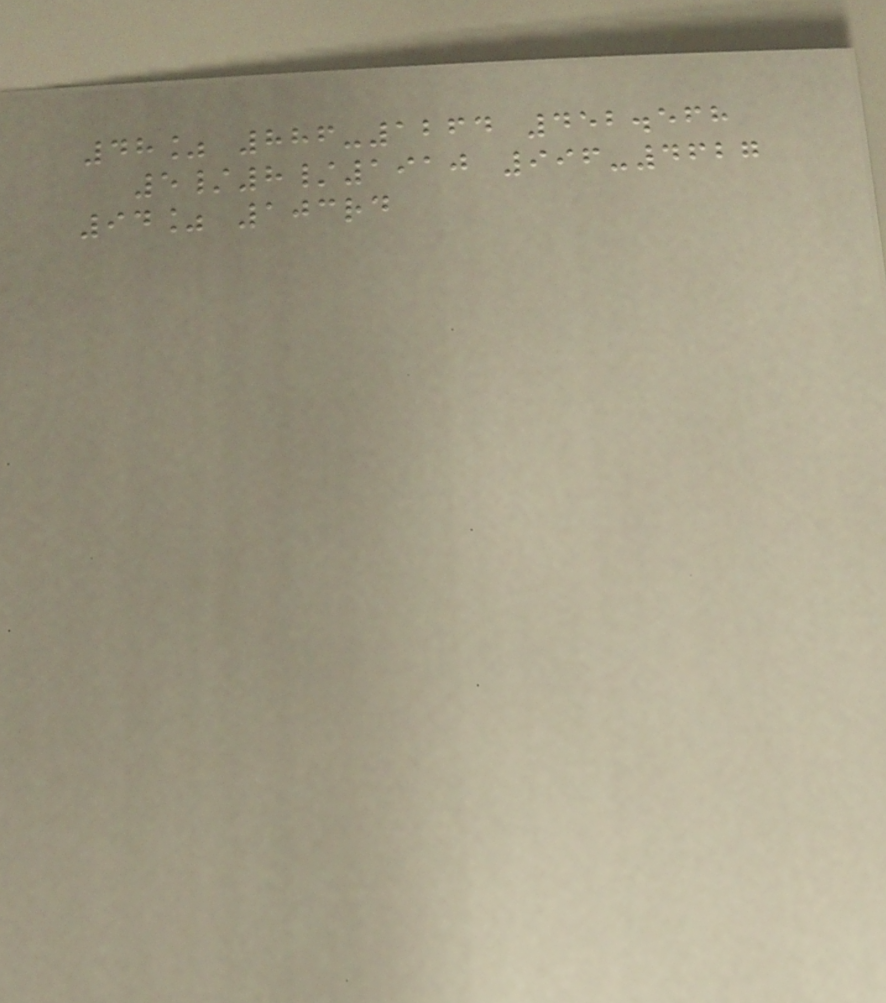48% 886-1264 452.568
5/8/1910 996-4627
94% 103rd
